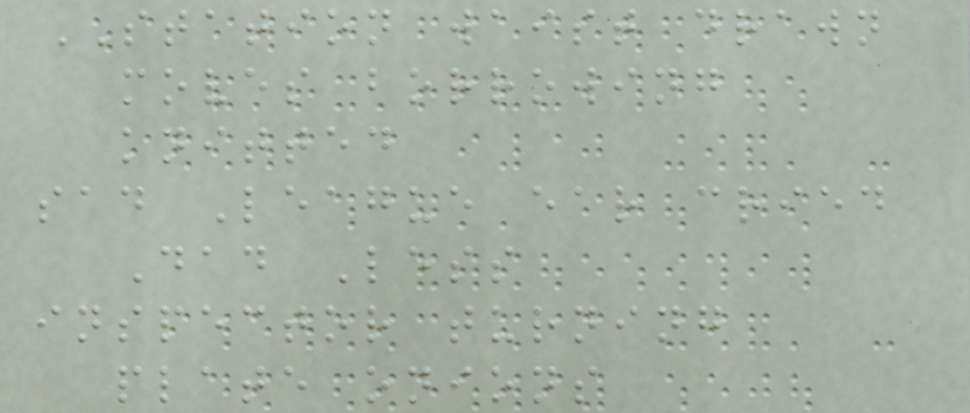STATION waist drawn
moves borrowing
knitted
sad League ear cried
Dad Less
inspector turning
plate onions
